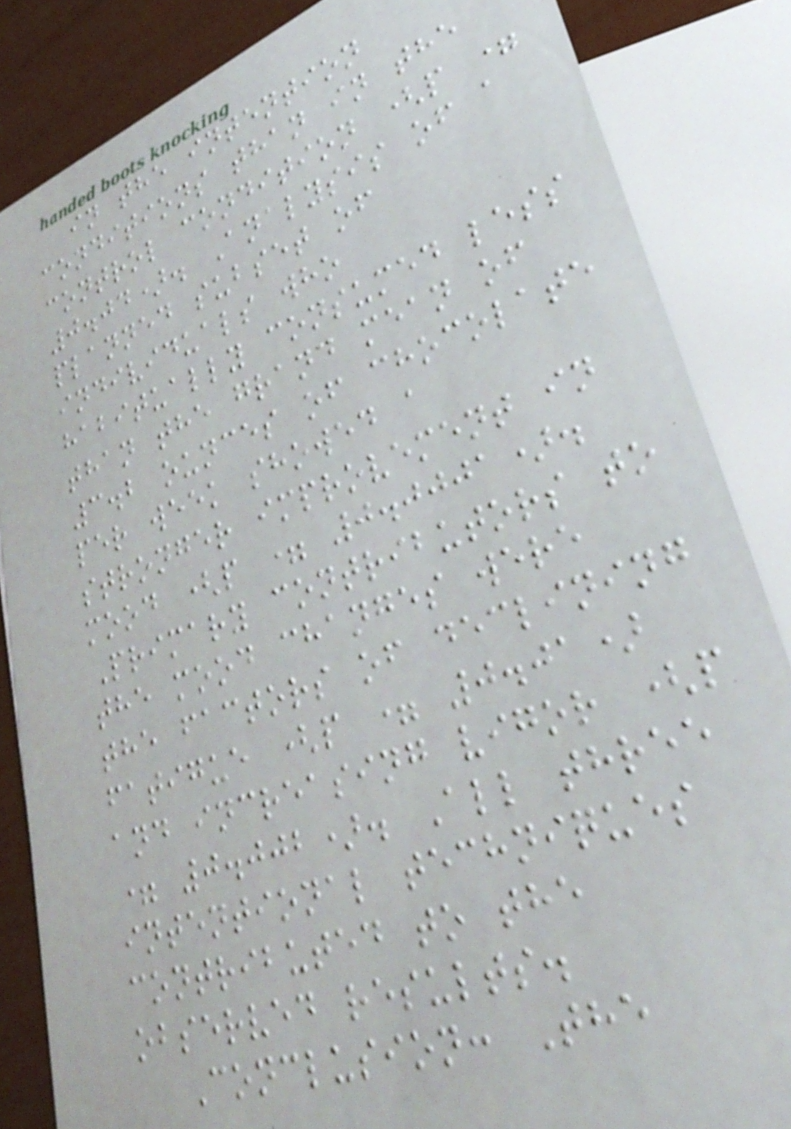in the intention
conditions than in the
control condition (p =
0.04). Analysis of a
planned subset of
individuals who
habitually consumed less
than the grand mean of
3.2 ounces of chocolate
per week showed a
stronger improvement in
mood (p = 0.0001).
Primary contributors to
the mood changes were
the factors of declining
fatigue (p = 0.01)
and increasing vigor (p
= 0.002). All three
intentional techniques
contributed to the
observed results.
Conclusion: The
